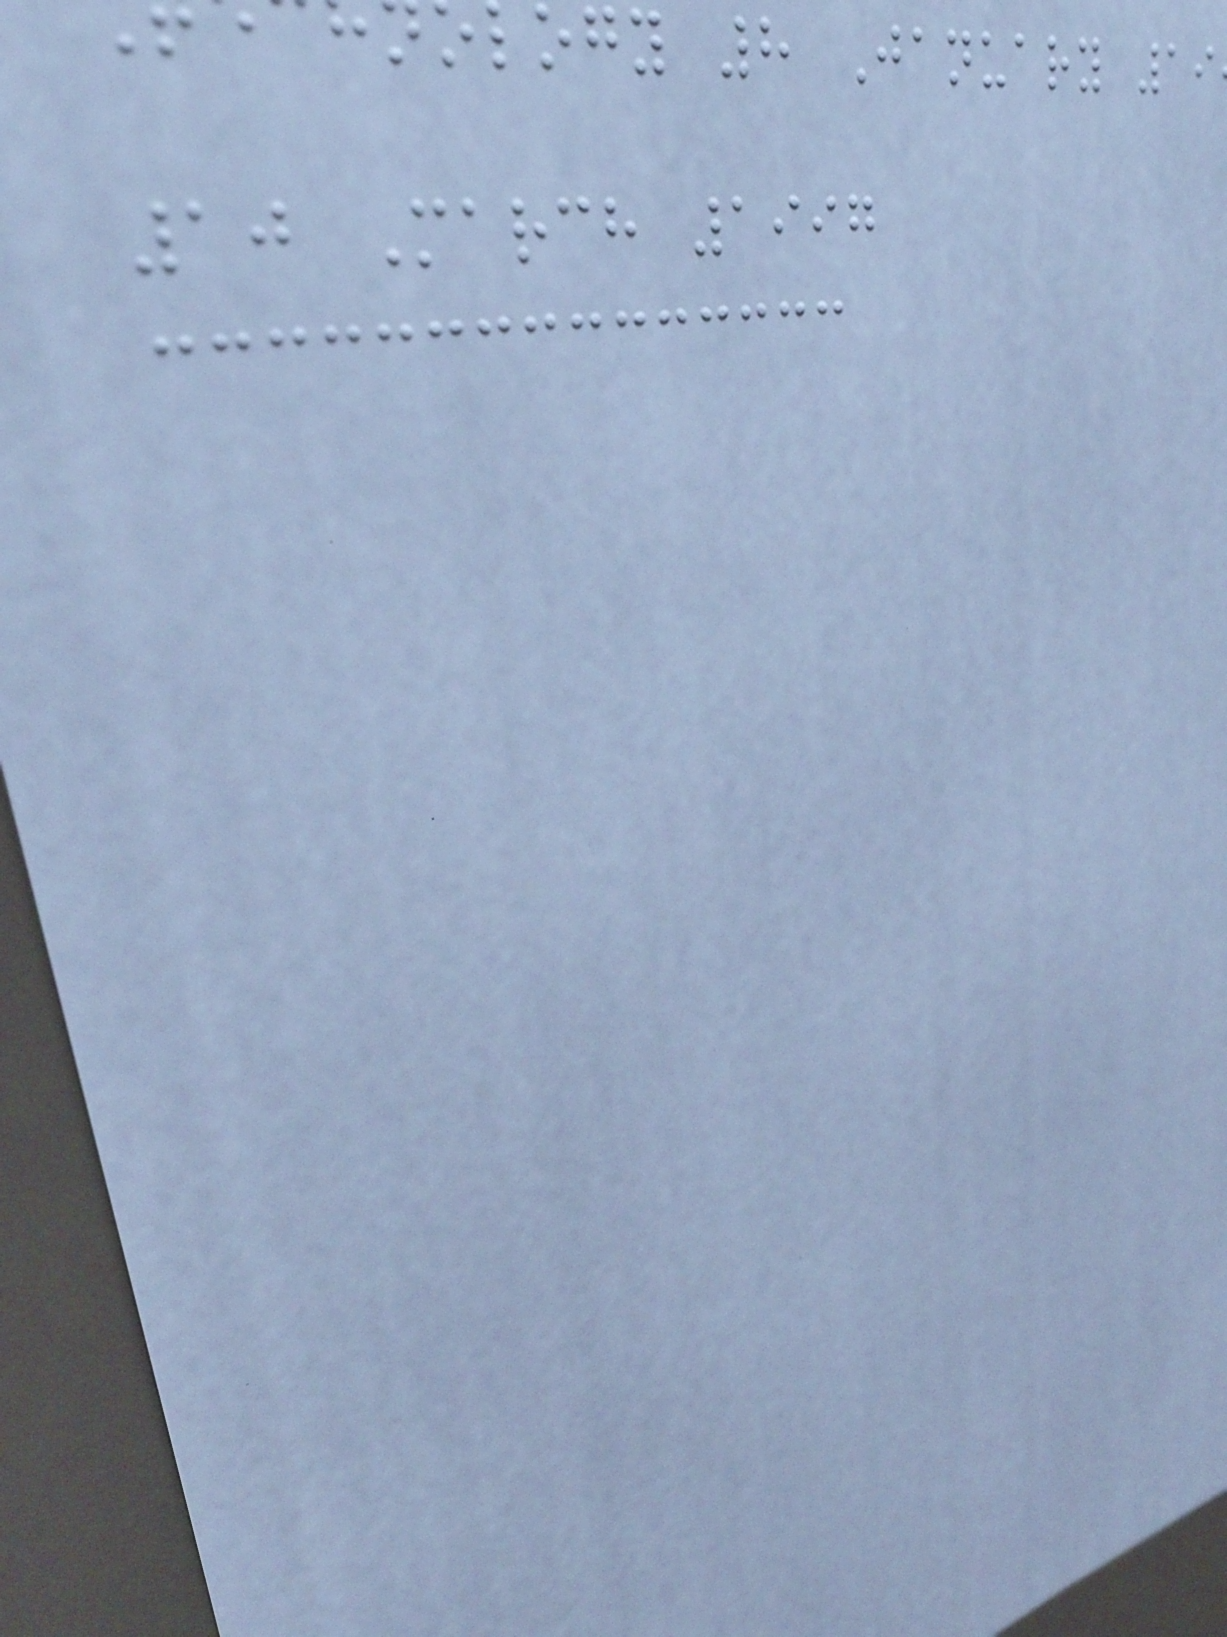logy 8 January 19
10 March 1997
